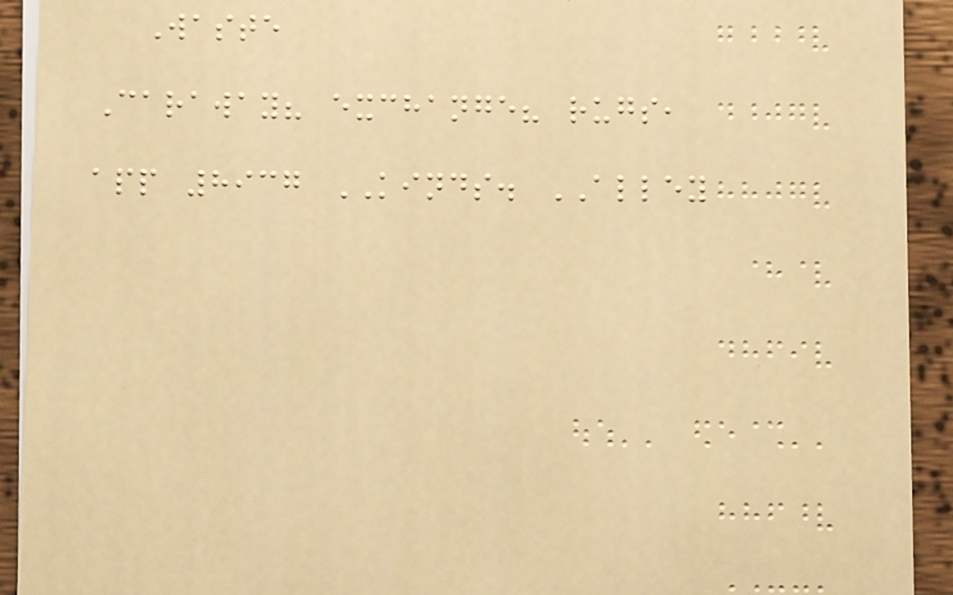Waste
Caraway? exchange? rugs,
app 8937 KINDS. ALLEY
